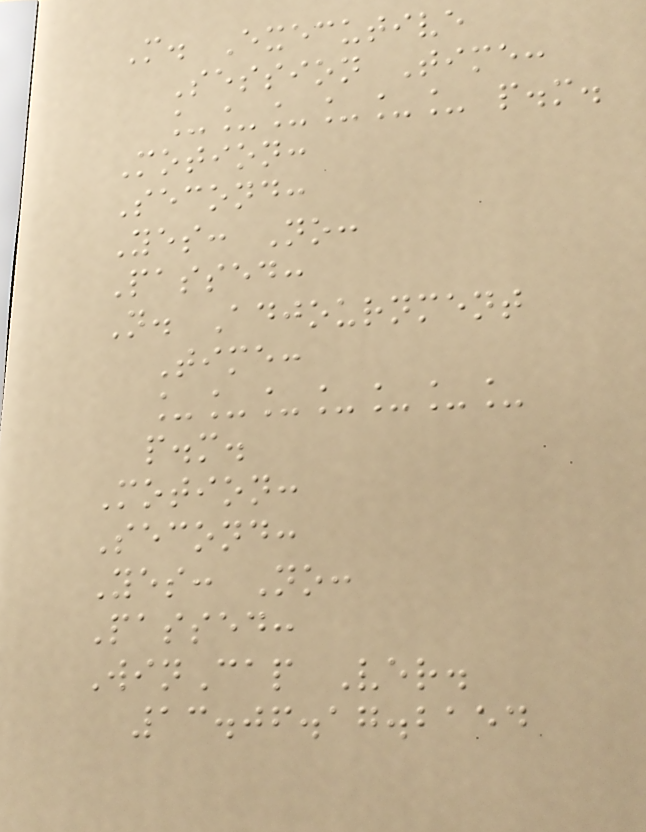M. Executive
Session Time:
______ p.m.
Motion:
Second:
Yes: No:
Passed:
N. Adjournment
Time:
_______
p.m.
Motion:
Second:
Yes: No:
Passed:
WinCap Ver.
13.06.17.2154
